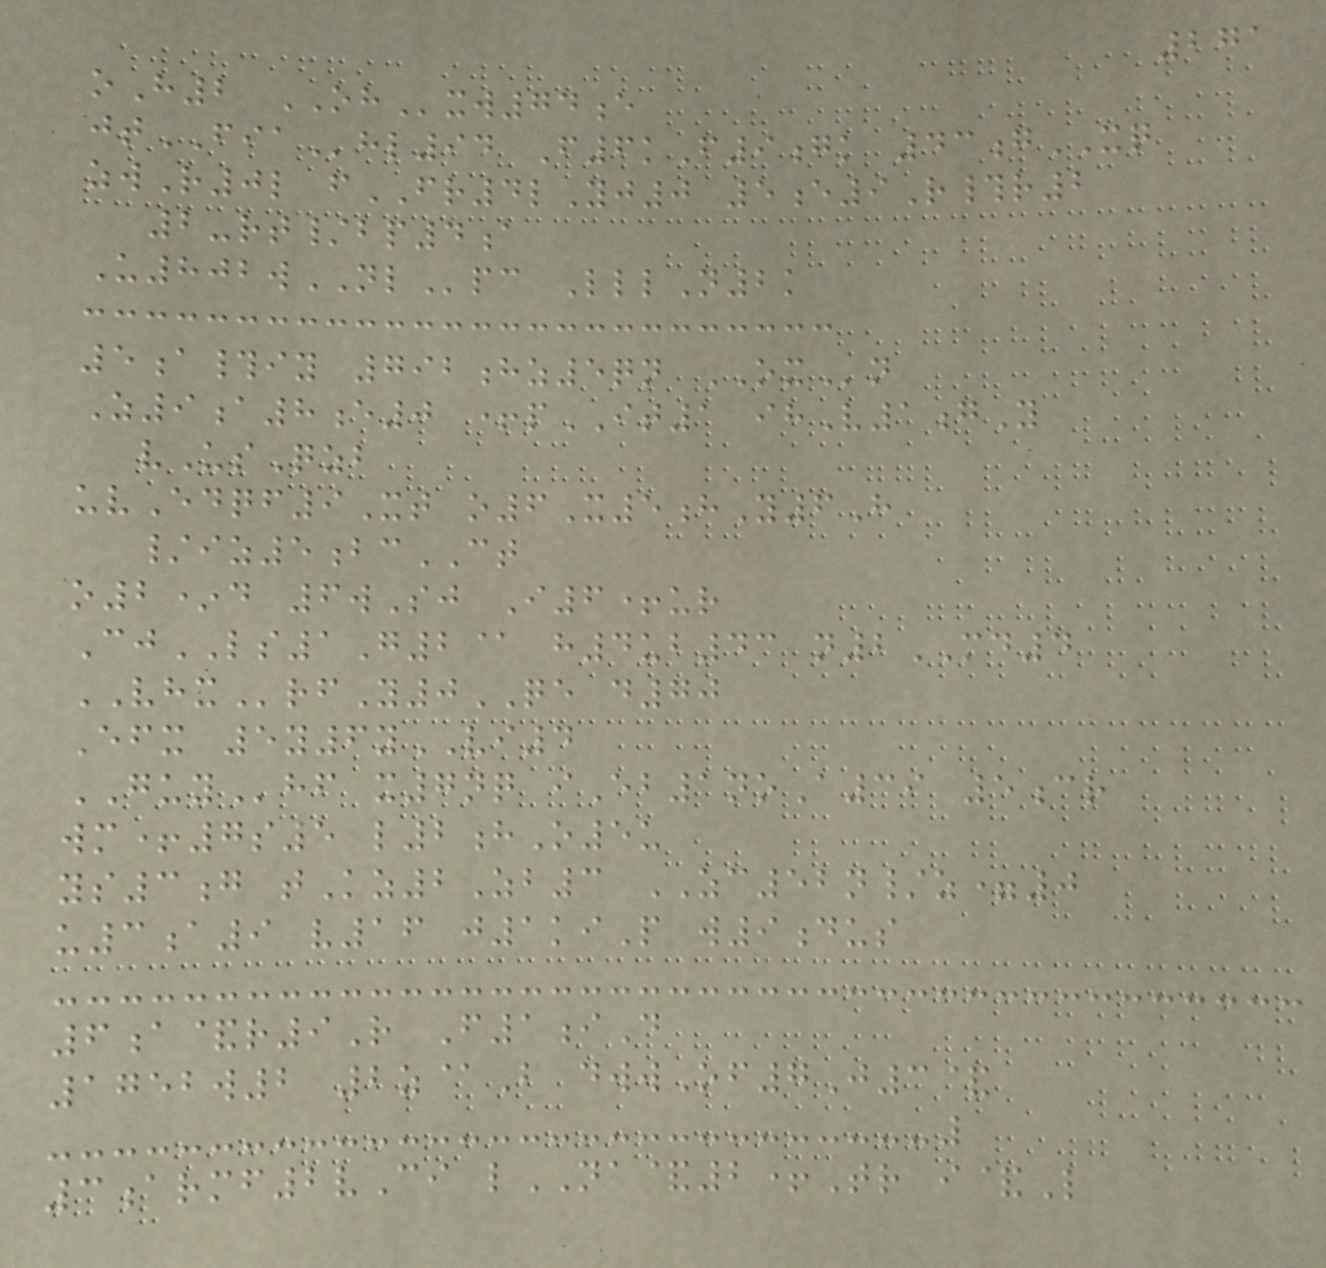271
oH2 OHxw74e
jtFIAhl94 F6kF9gk 43gXQ
zwR0l fFR4lYj0 5e9R#r2
2-rt/bp4a
U802wNLpc LllN2k
5a#iy 792hz5qn OXn
Z9a8e0 +pIT1 ihV1gY
vUsQzb
uvEdqf9Xt o6X5hY6H
/iz5bcCT
o2*d 6wSj I6+ur
CjLS1G2@ h4ub43 n2MD4
VHXrfY0QE d70
Efx 5y6yVI4
GUYhf x7nq iEb1noA39 5cr
wm+7s5 l2hO5u
ys3g tKz2Zb3 ZC52n/z=0
u3a9 v16 j1kiP w9dus
6a&r9R F1iD
1752w2 2z@B dwwOf7J3&
3armf2vCi lNA&2+Tr i&L
